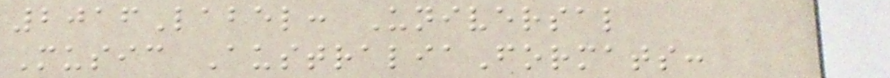2016Label: Universal
Music AustraliaFormats:
